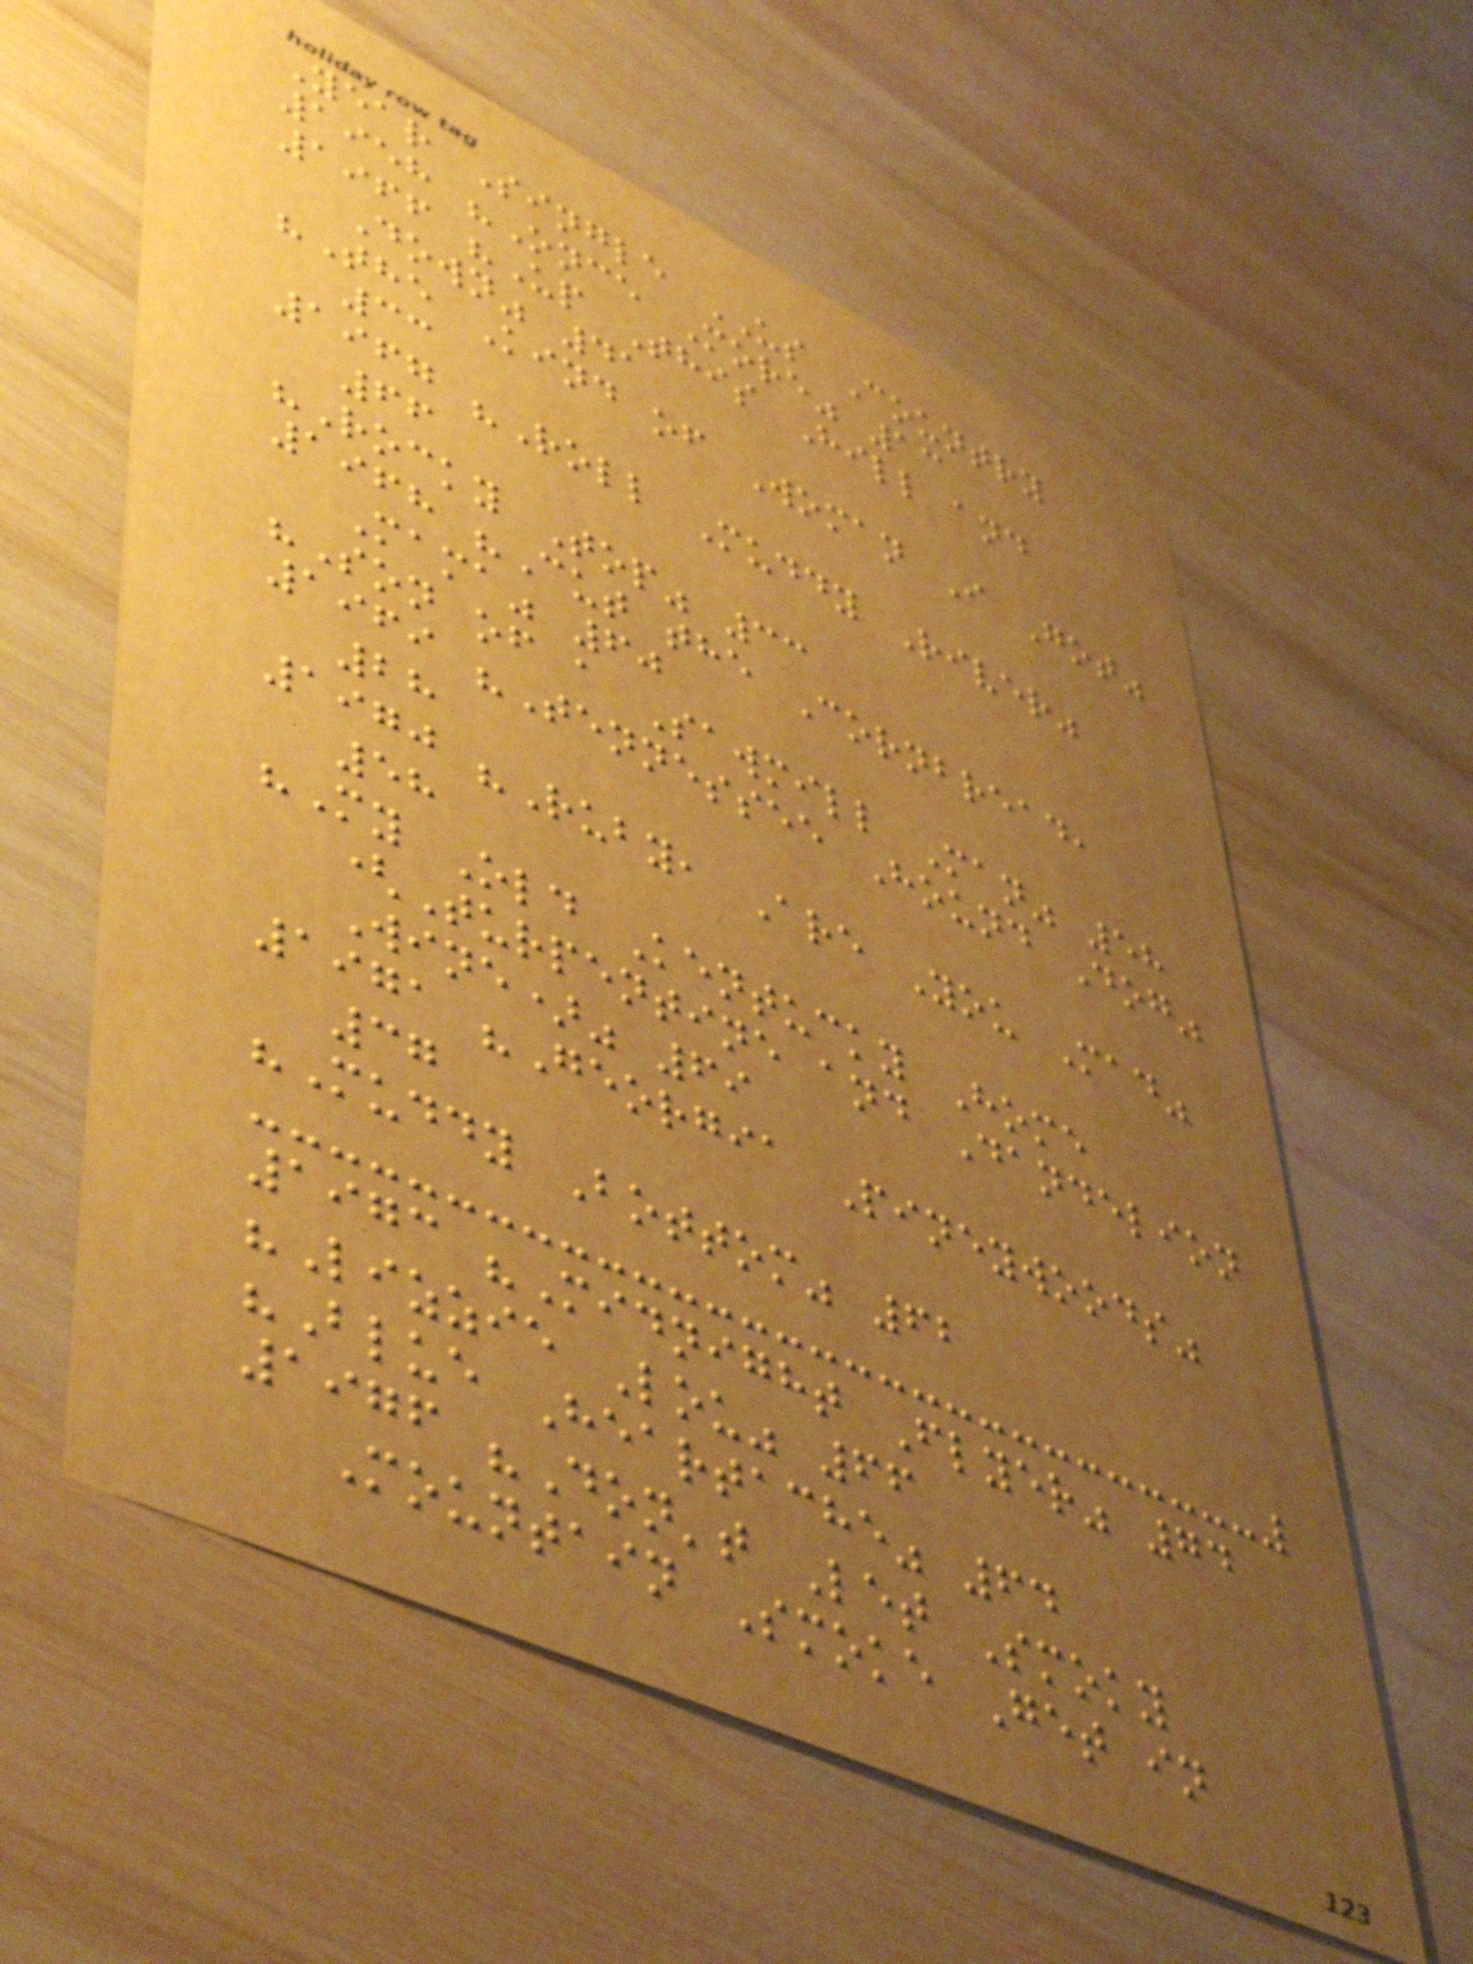Year Single US Country
1958 "Once More" 13
1966 "Up This Hill and
Down" 41
"The Kind of Woman I Got"
33
1967 "Roll Muddy River"
66
"Rocky Top" 33
1968 "Cut the Cornbread,
Mama" 60
"Son of a Sawmill Man" 58
1969 "Tennessee Hound Dog"
28
1970 "Ruby, Are You Mad"
58
"My Old Kentucky Home
(Turpentine and Dandelion
Wine)" 69
1971 "Georgia Pineywoods"
37
"Muddy Bottom" 62
1973 "Midnight Flyer" 74
"Lizzie Lou" 66
"Blue Heartache" 64
1976 "Don't Let Smoky
Mountain Smoke Get in
